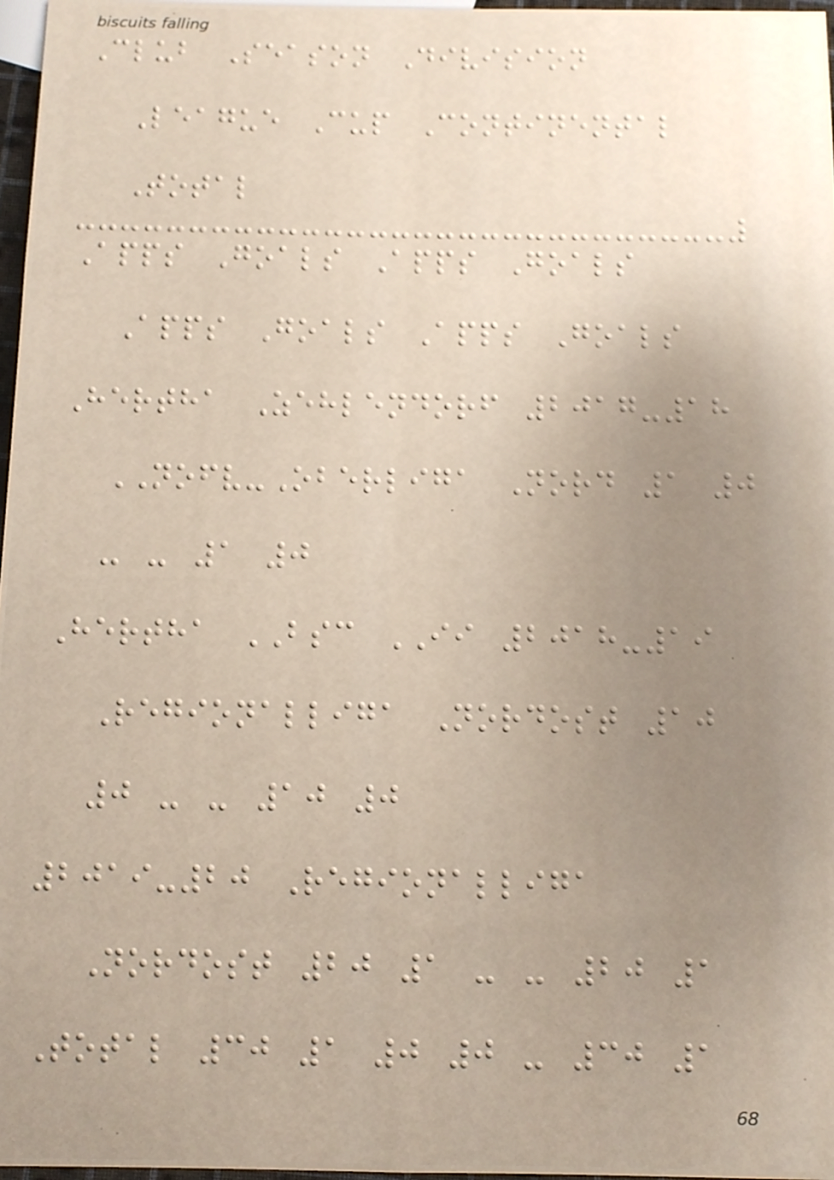Club Season Division
League Cup Continental
Total
Apps Goals Apps Goals
Apps Goals Apps Goals
Hertha Zehlendorf 2017-18
NOFV-Oberliga Nord 1 0
- - 1 0
Hertha BSC II 2018-19
Regionalliga Nordost 10
0 - - 10 0
2019-20 Regionalliga
Nordost 20 1 - - 20 1
Total 30 1 0 0 - 30 1
